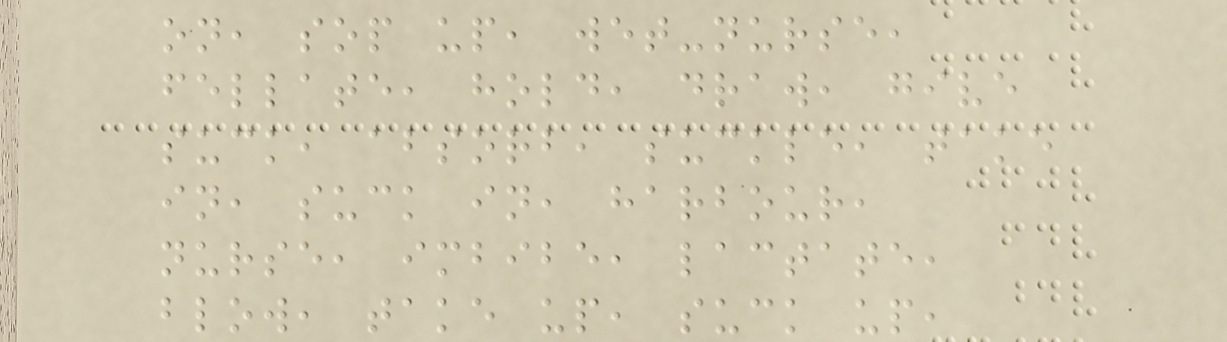on, sop up, wet-nurse,
fellate, hold, draw, give
suck, absorb, suckle, take
in, suck in, harbour,
nurse, imbibe, lactate,
blow, take up, suck up,
